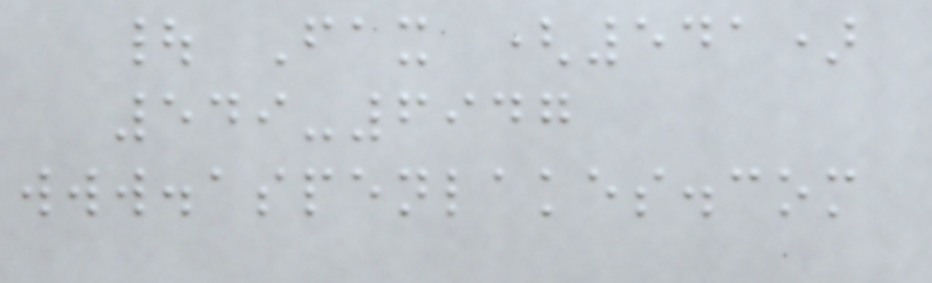| Fax (541)
549-6947
www.aspenlakes.com
